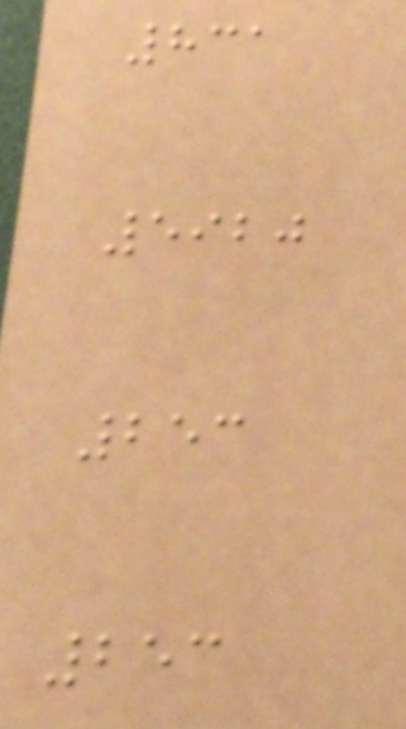831
5920
253
253
